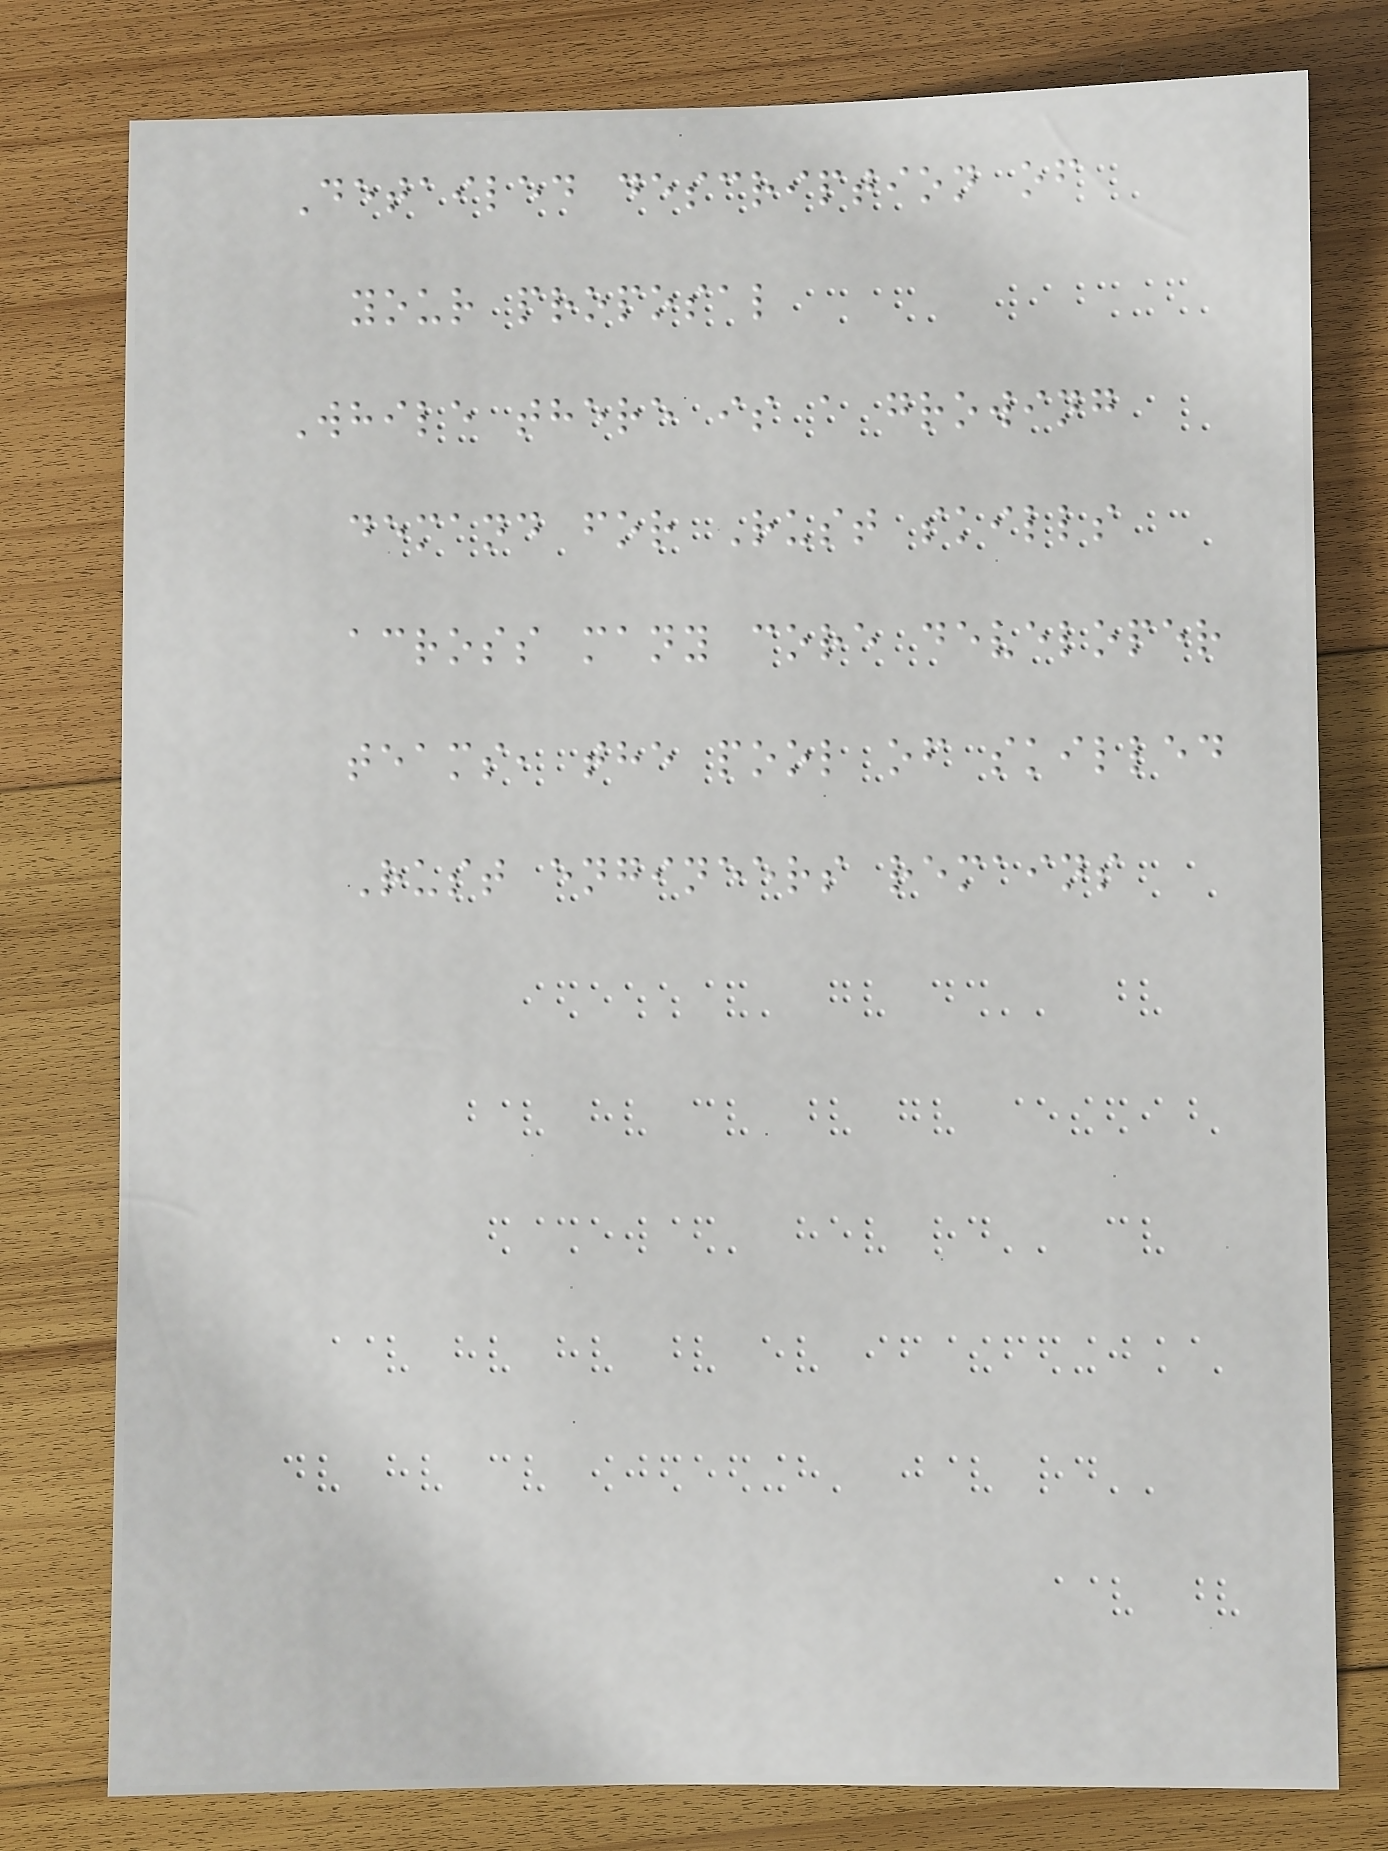Detailed description of
your proposal
While there is a growing
demand for Rust skills
across many core developer
teams, the pool of skilled
Rust engineers remains
